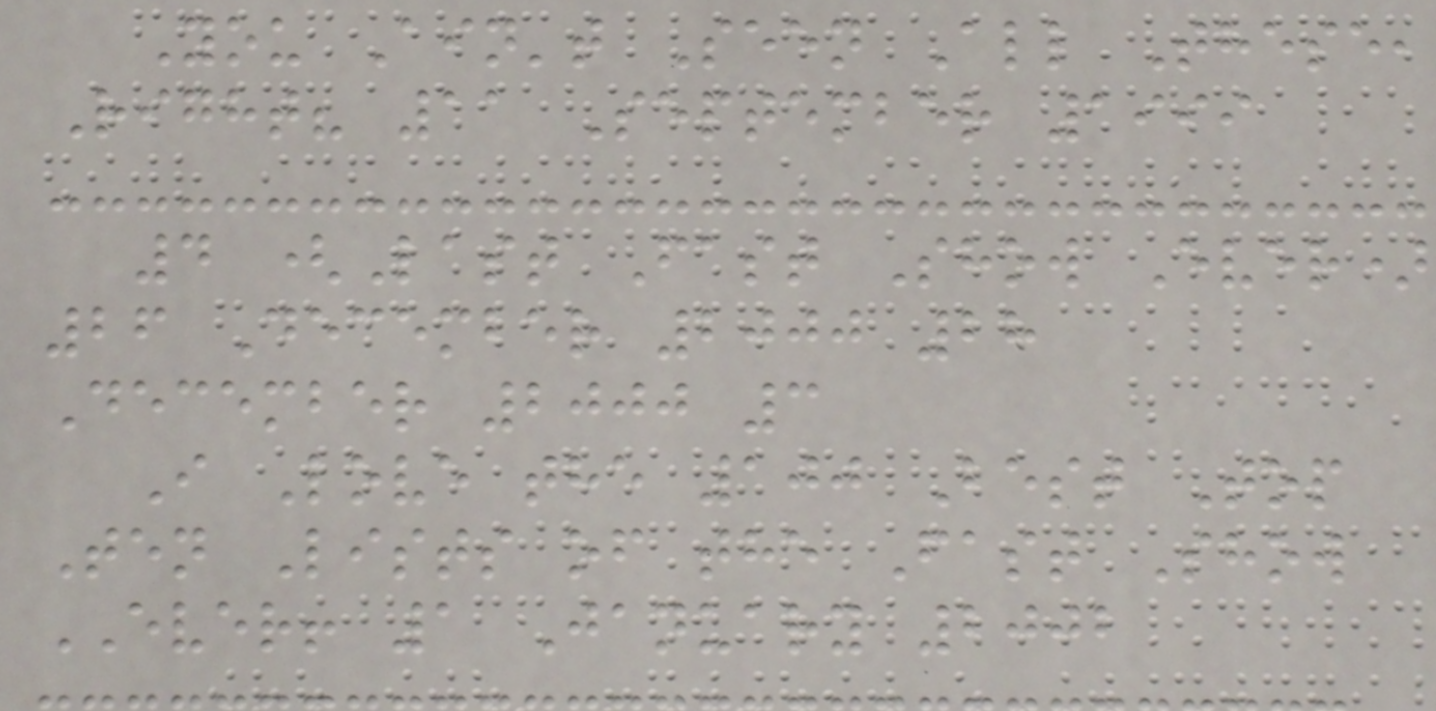You Ain't Seen All These,
Right? 11 September 1999
4 (Last Fast Show Ever)
26 December 2000 28
December 2000 3
I Love the 100 Best Top
Ten Lists of the Fast Show
EVER! 1 January 2002
